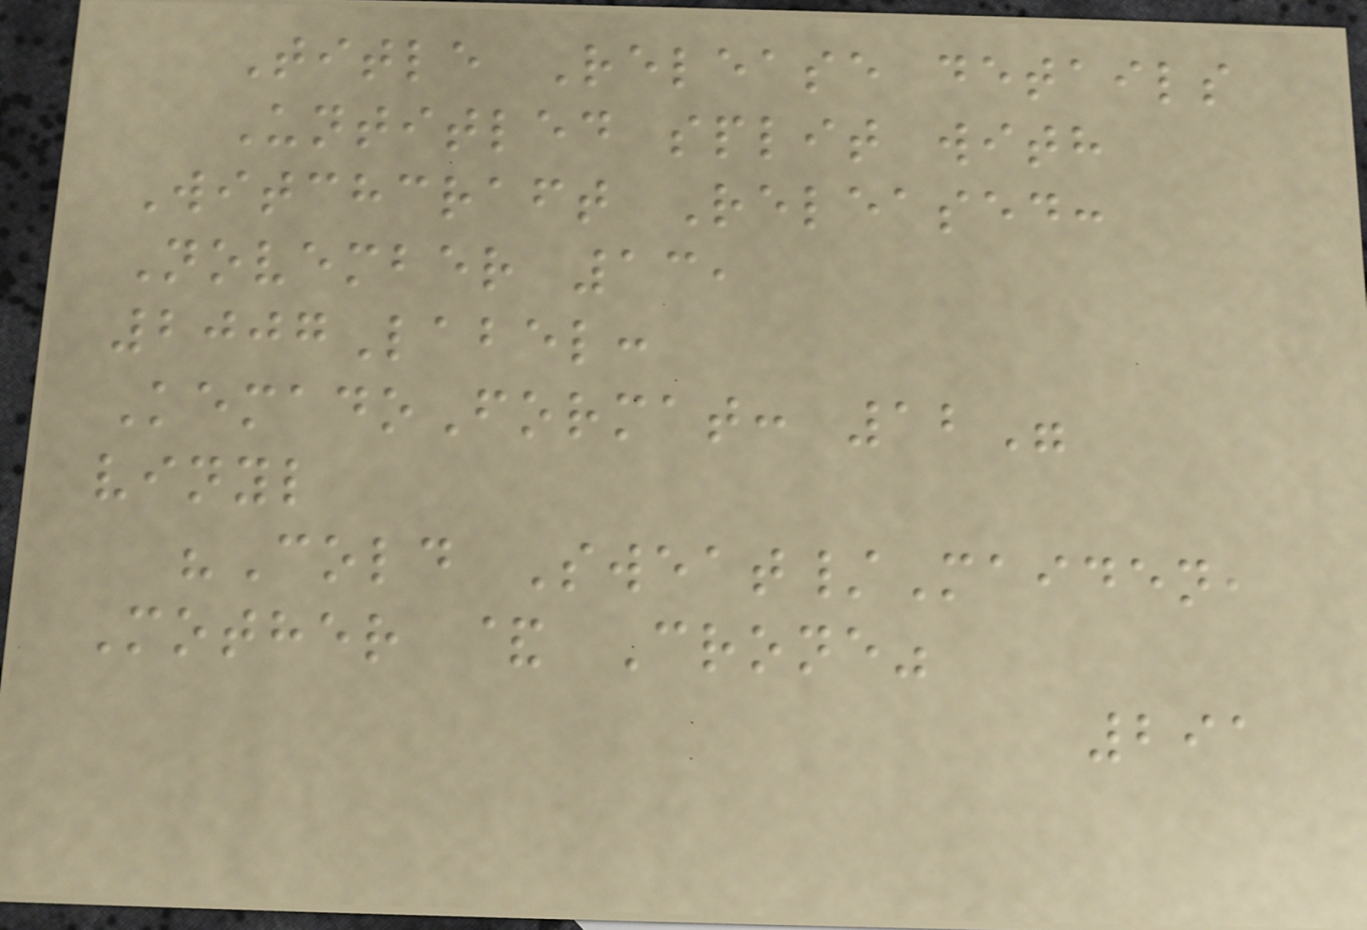Title Release details
Untitled split with
Witchcraft Released:
November 13,
2007Label:
KemadoFormat: 12"
vinyl
"Cold Sweat/Maiden,
Mother & Crone"
291
